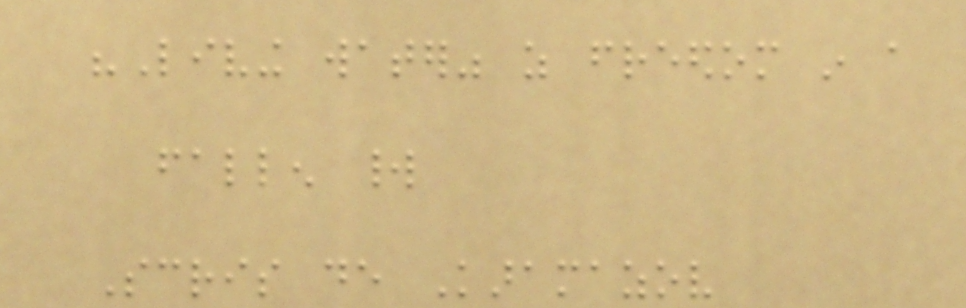"Living water" as freedom in a
fallen world
Scris de Karamazov
